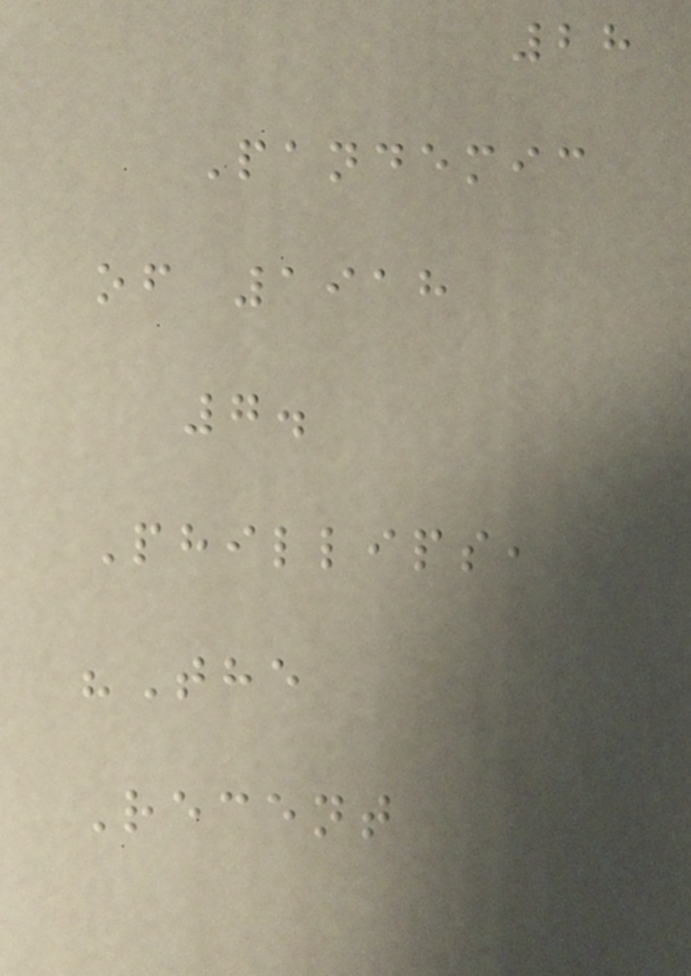28
Pandemic
of 1918
7.
Phillips,
"The
Recent
